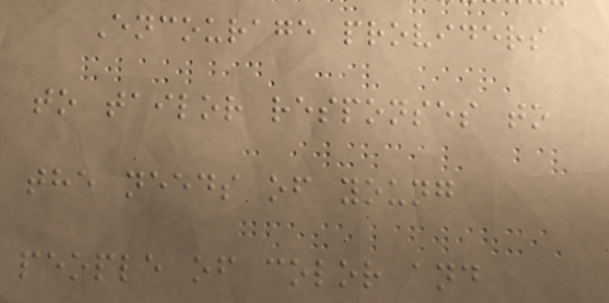Encourage providers
to tailor responses to
the needs of young
people of color and
